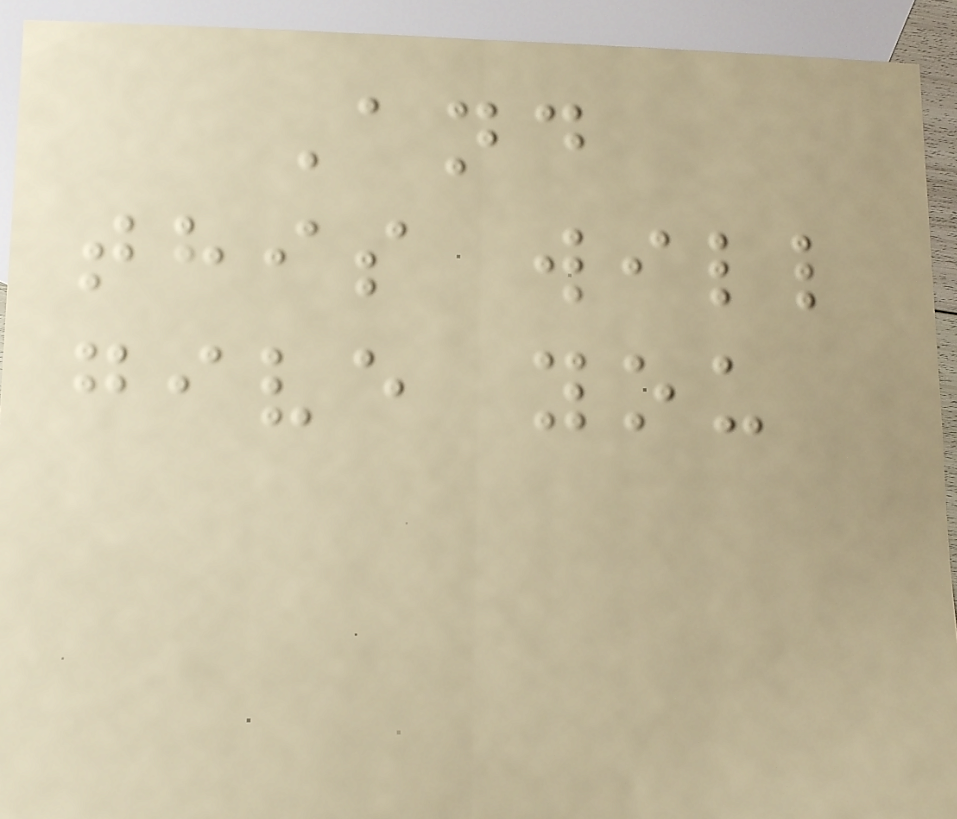And
this will
give you
